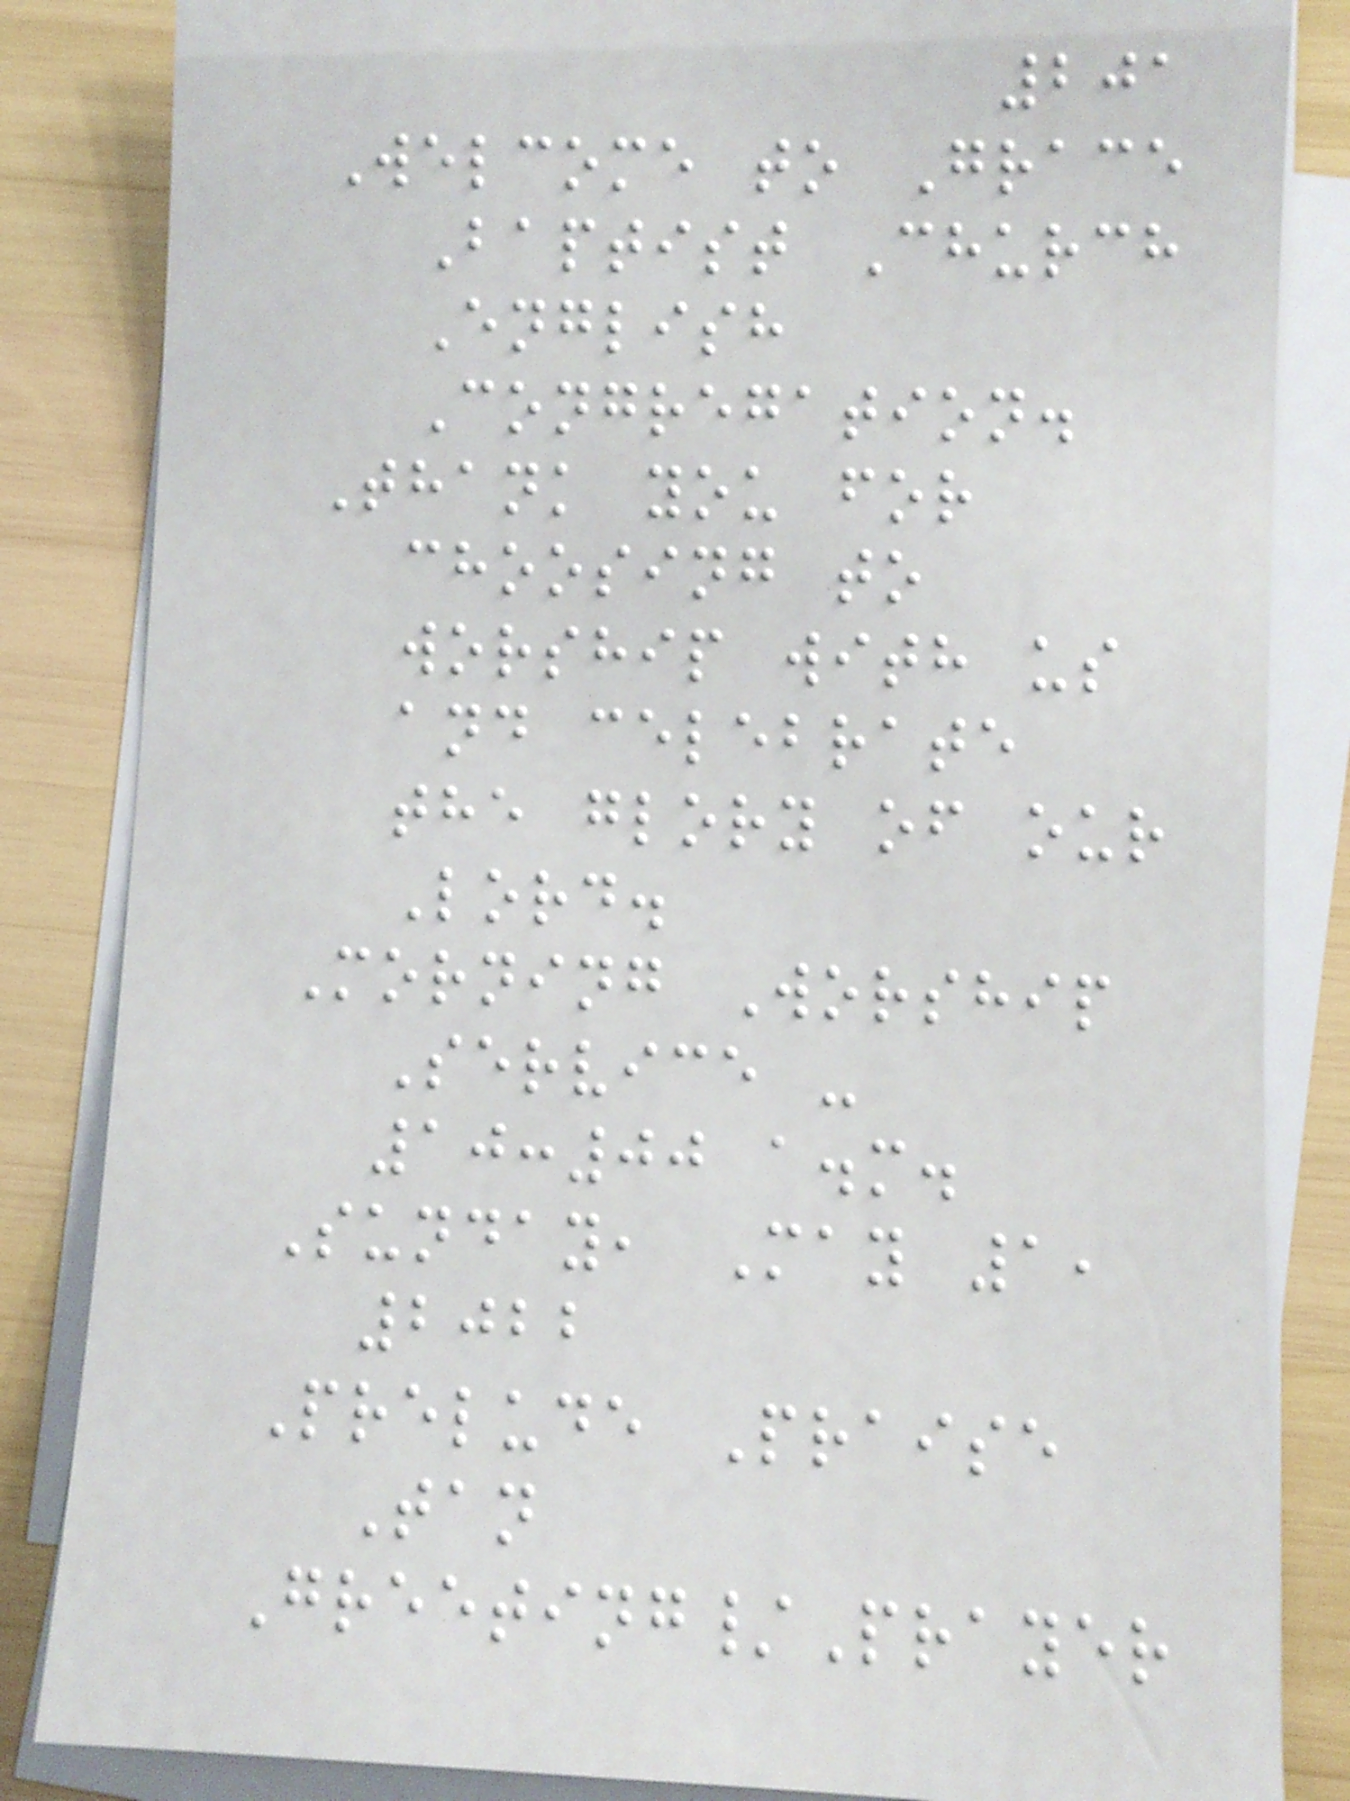201
Welcome to Grace
Baptist Church
English
Congregation.
Thank you for
choosing to
worship with us
and celebrate
the glory of our
Lord.
Morning Worship
Service -
10:00 a.m.
Sunday, May 1,
2022
Prelude Praise
Tan
Greeting/Prayer
